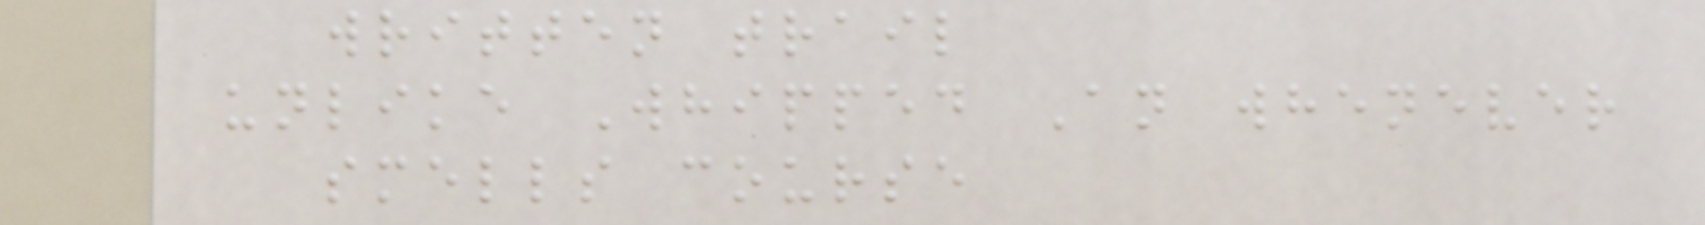written trail
unlike Whipped An whenever
smells course
